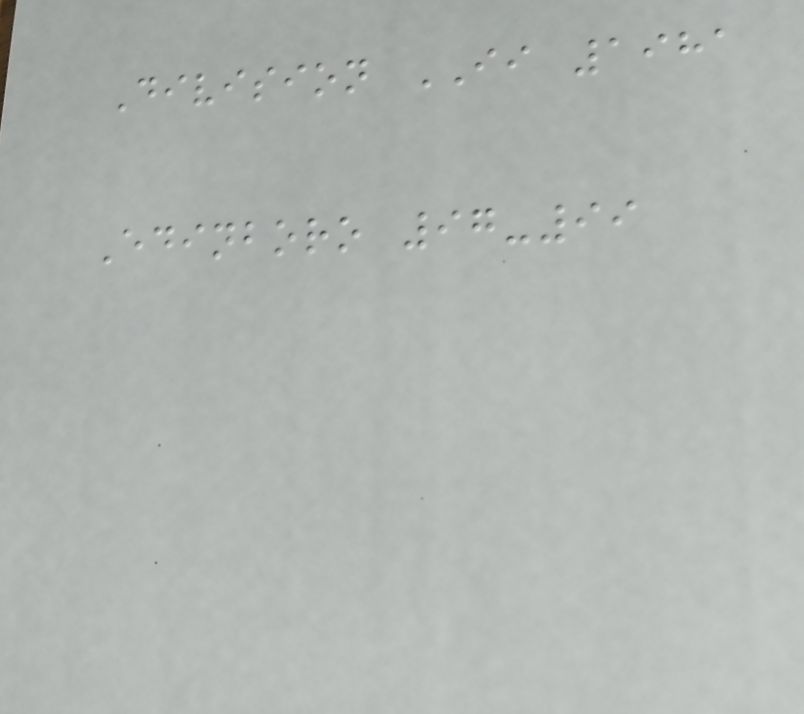Division II 1981
Edinboro 97-99
